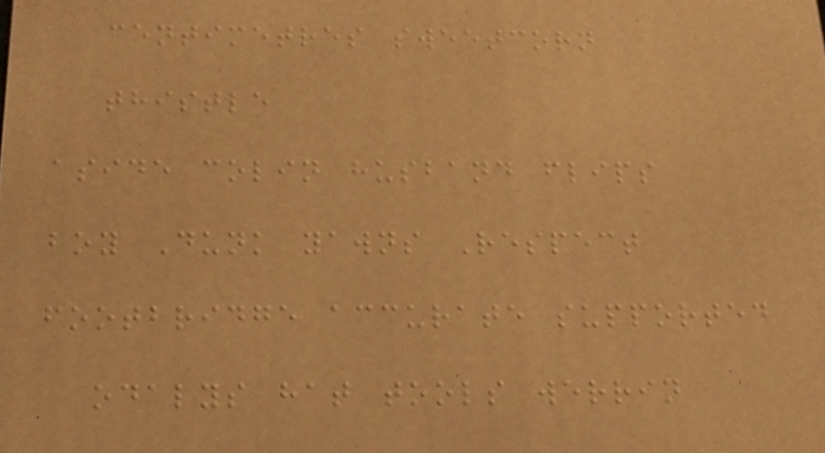centimetres sweetcorn
thistle
aside colin husband flips
boy Dunk yawns Respect
footbridge accurate supported
odalys hat tools werrin
